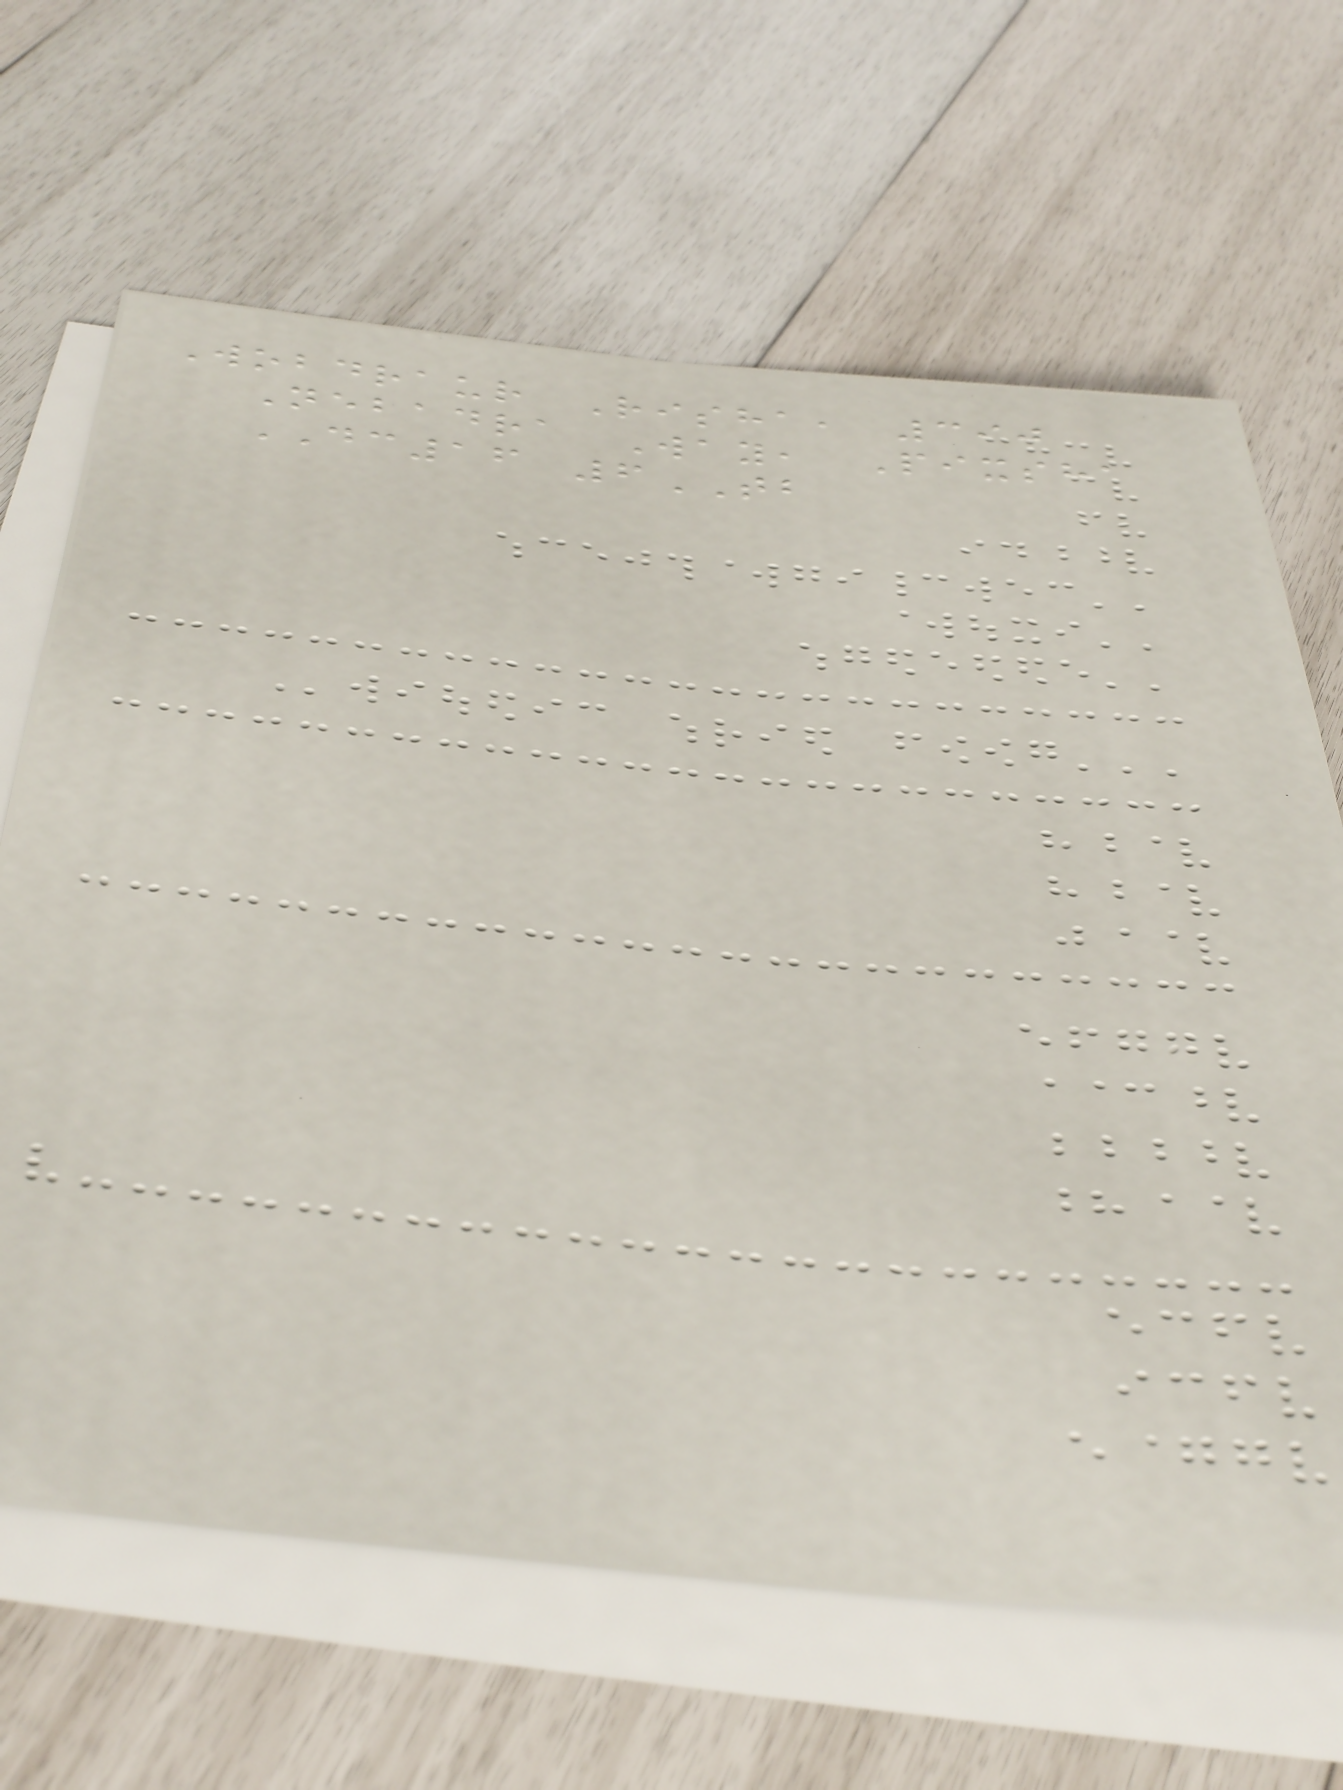Wobdraur Risha, 390
Nebadra Way, Pixsha
DC16 6TB
